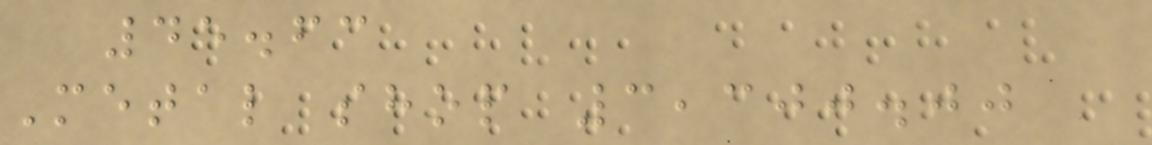45.63
Metal shop 3,300.00
